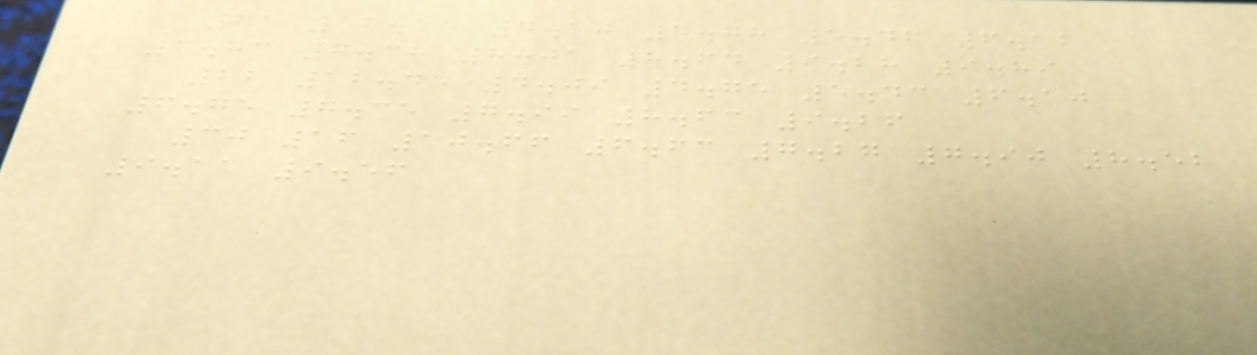21 12.15 4.10 4.78 5.46 6.12
6.73 7.38 8.01 8.64 9.28 9.89
22 12.45 4.09 4.75 5.43 6.10
6.75 7.35 7.99 8.63 9.26
30 16 10.66 6.63 7.27 7.90 8.52
9.11 9.56
